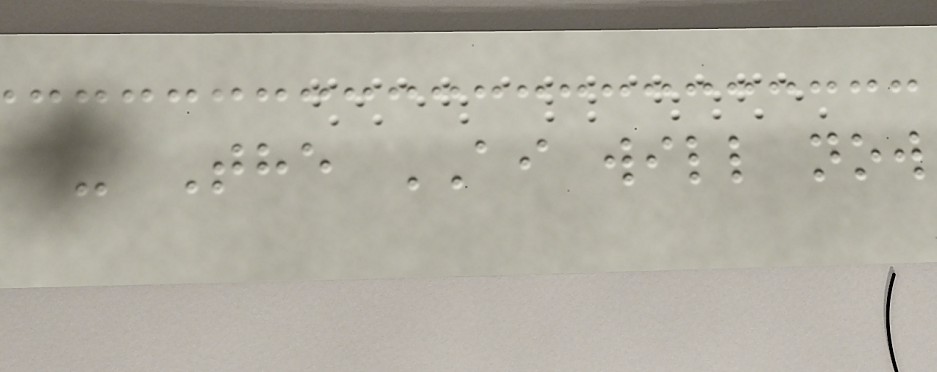- The AI will now
